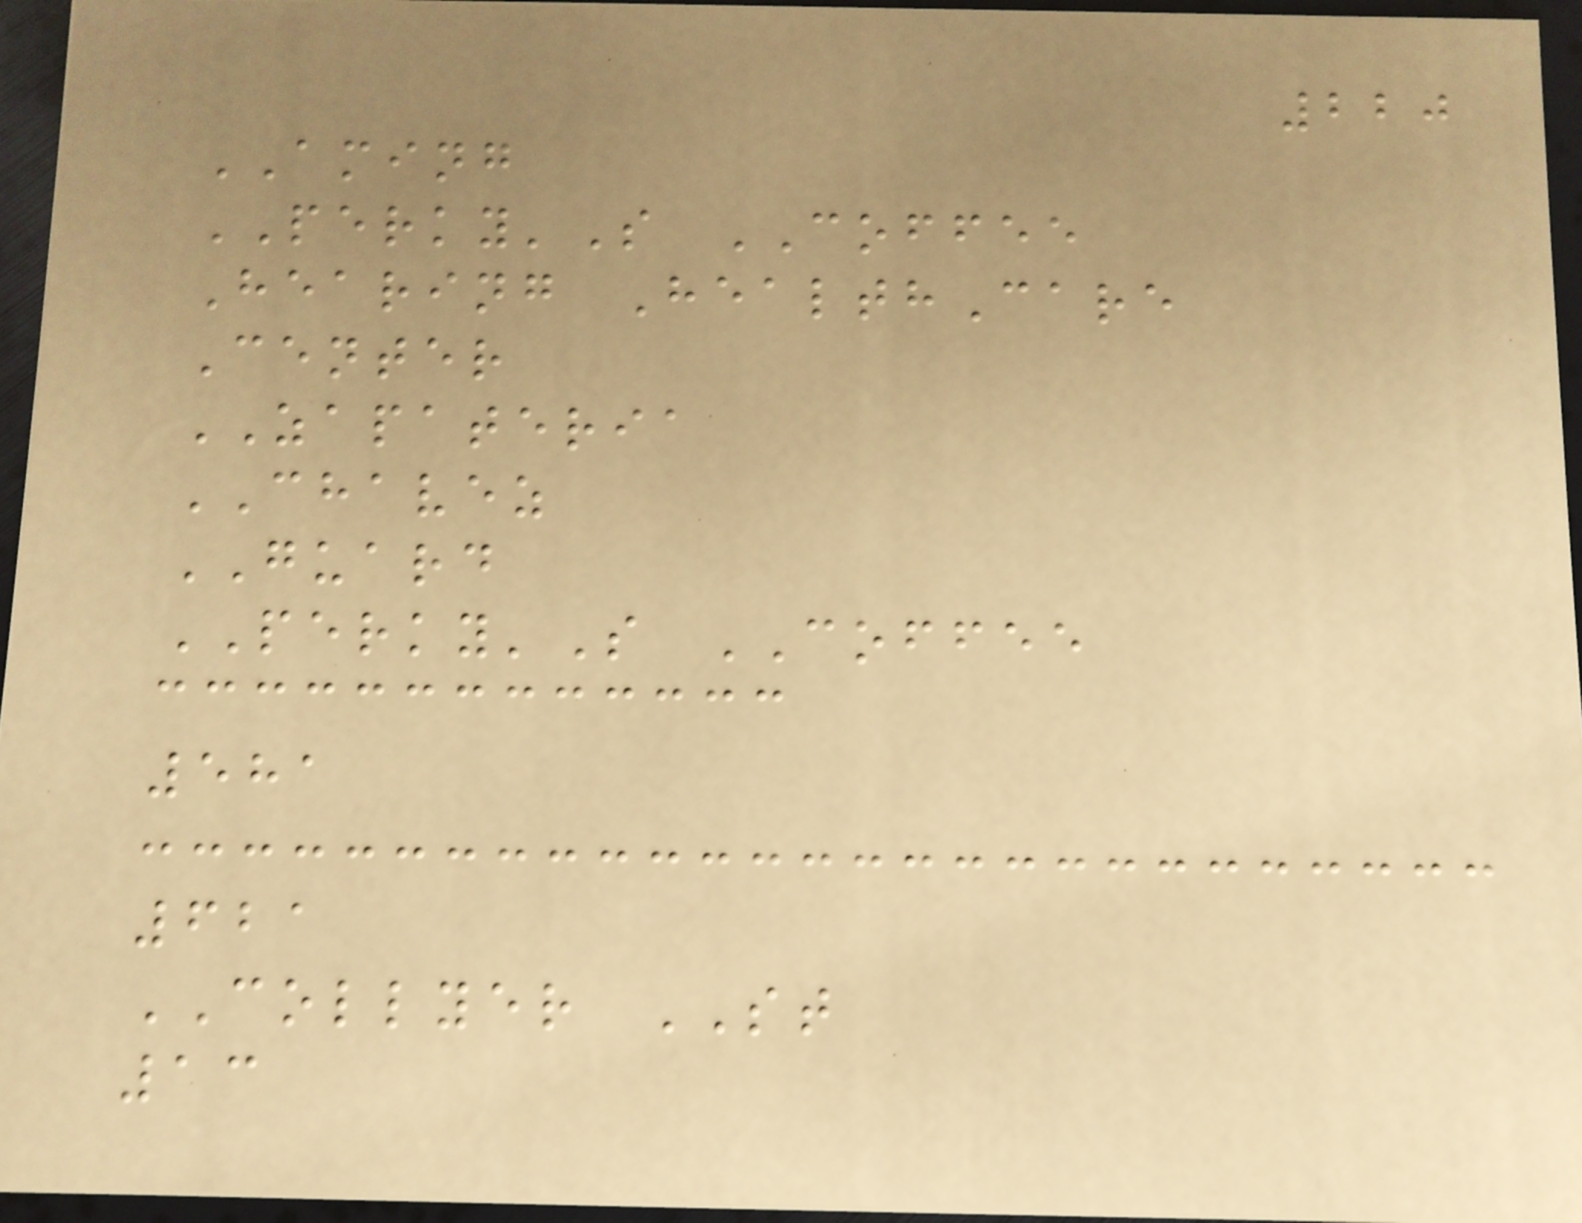220
AMING
PERKY'S COFFEE
Hearing HealthCare
Center
ZAPATERIA
CHAVEZ
GUARD
PERKY'S COFFEE
581
621
COLLYER ST
13
